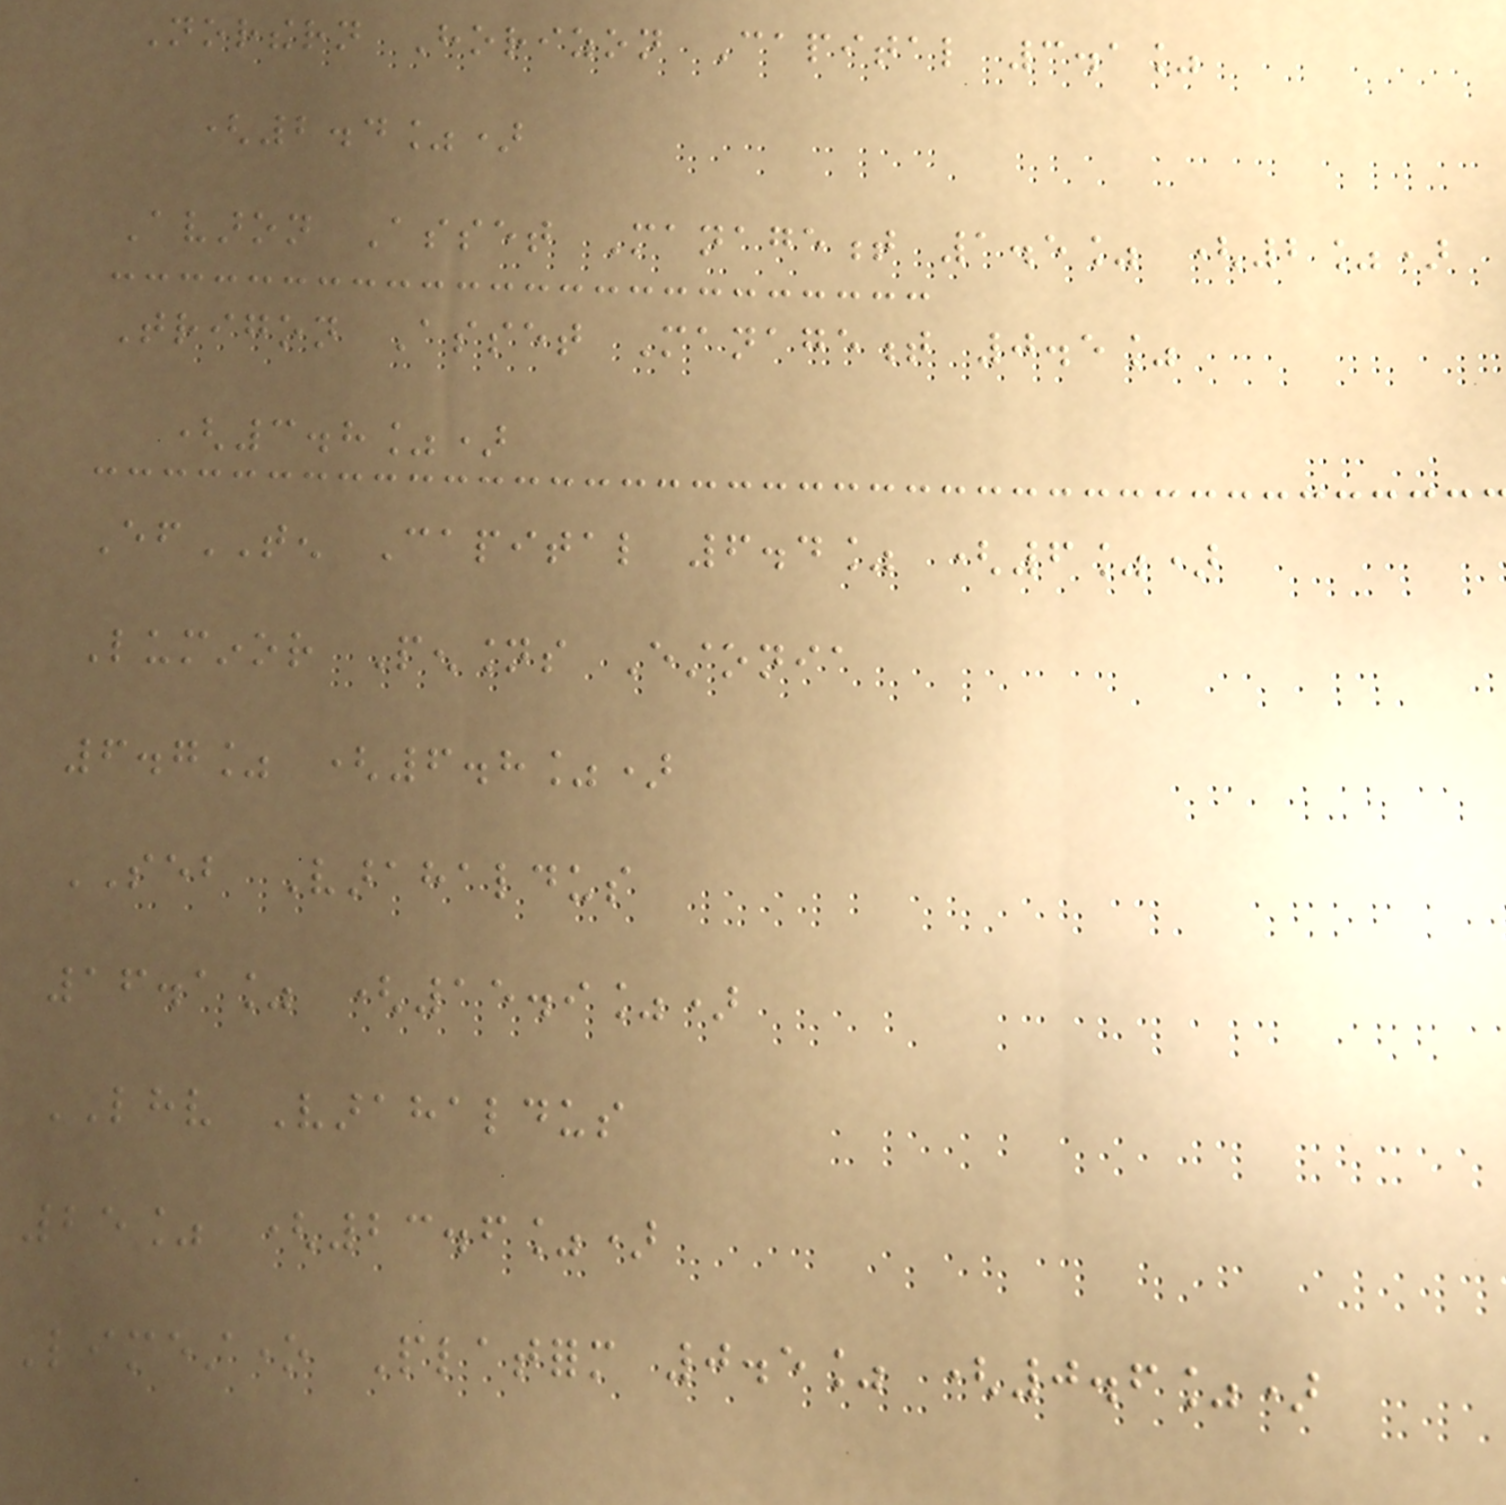Northern Horizon Capital 3.1%
(2.4%)
Avaron Asset Management 1.5% (2%)
Trigon Asset Management 0.5%
(3.8%)
EfTEN Capital 6.4% (6%)
Luminor Pensions Estonia
6.7% (6.8%)
SEB Varahaldus
16.1% (15.9%)
LHV Varahaldus
25% (23.6%)
Limestone Platform 0.5% (0.6%)
